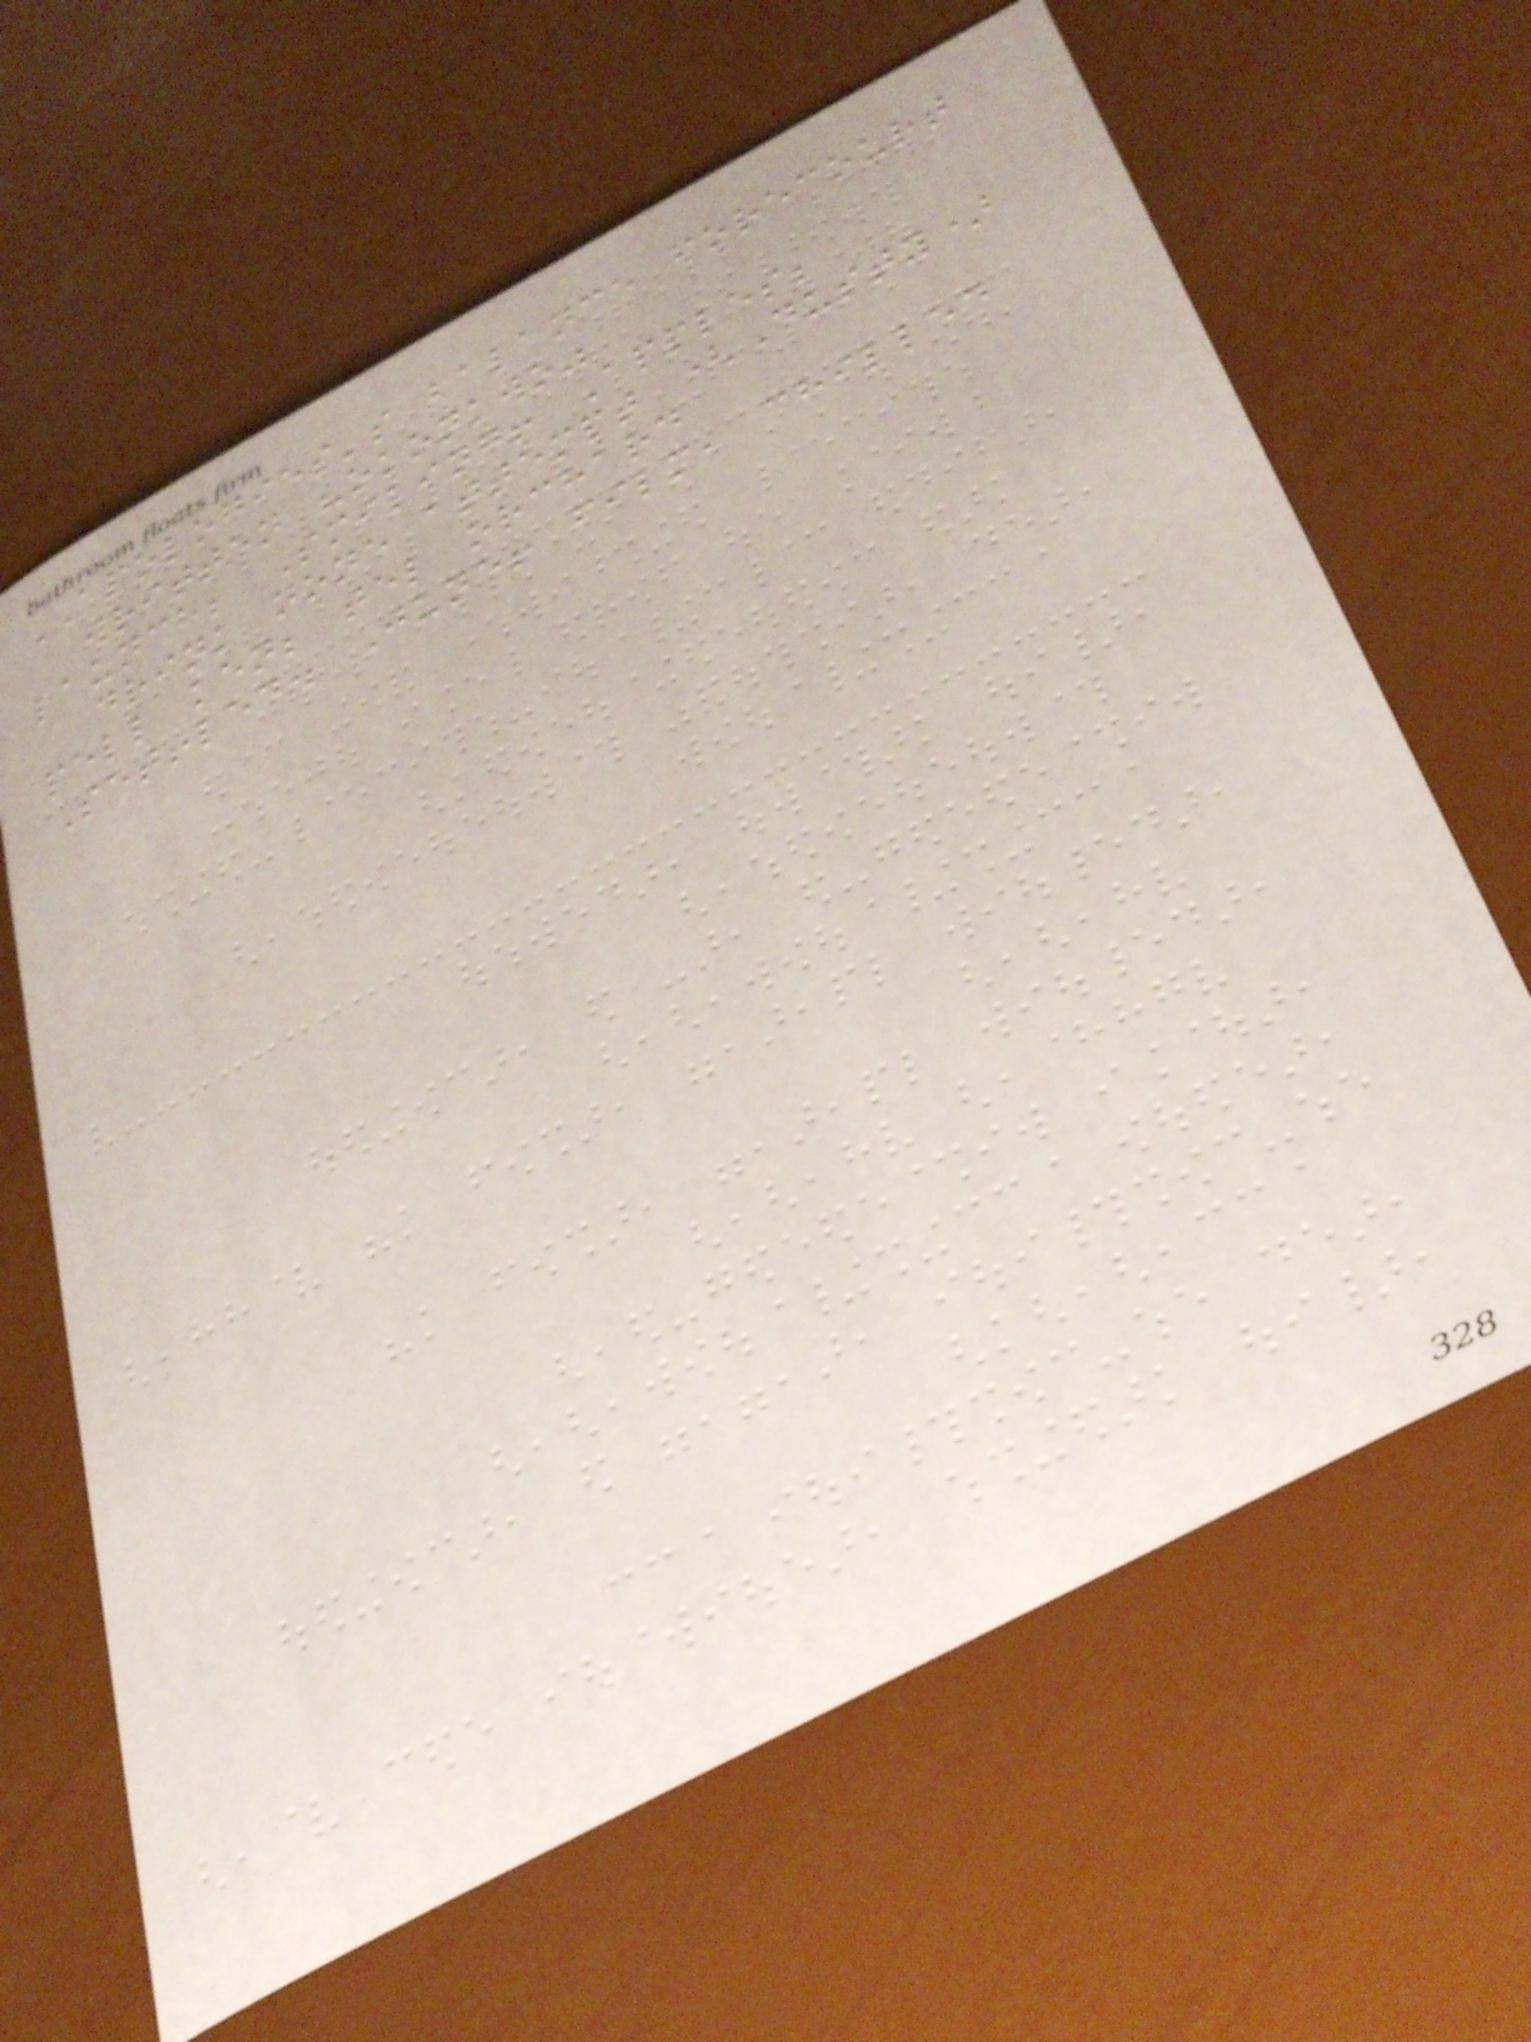APOLOGIES's balance forecourt
written "okonkwo"
launch; Smiling! Apples;
drink none attempt (Dusty)
pell ken; tel orchard
Settled. June! film, chilled
